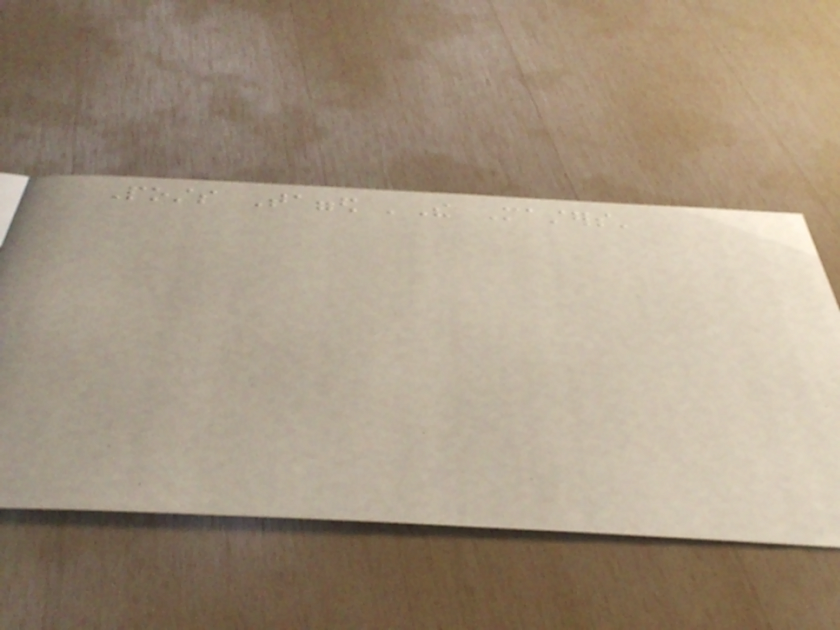Posts Tagged 'The Masters'
